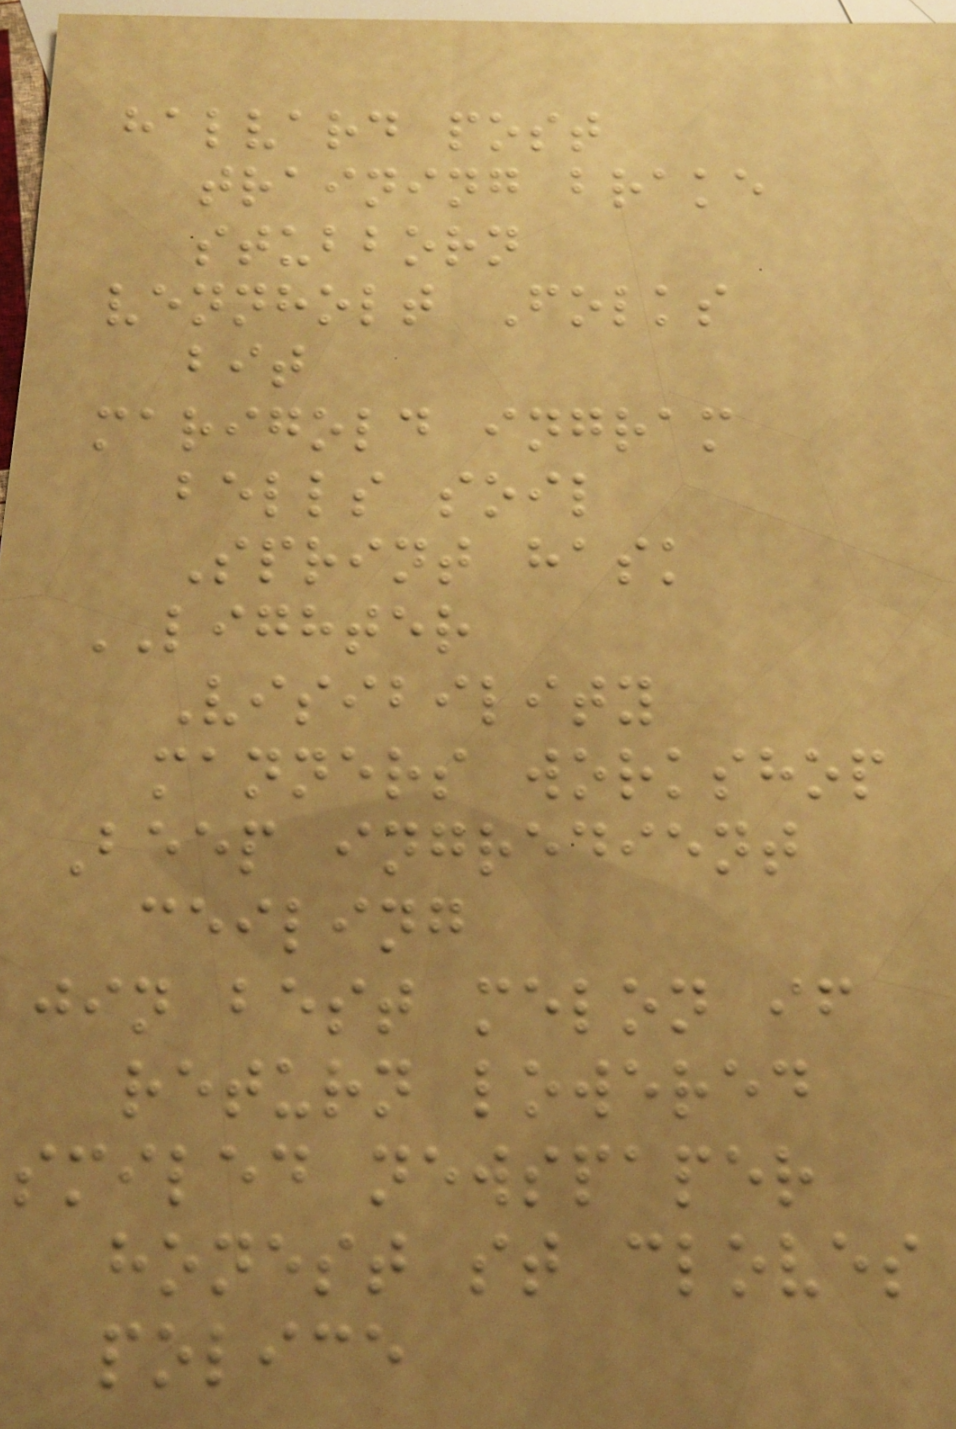halvard post
training brake
stubborn
vennholt Folks
bit
marigold ingram
bells soil
Sprint hask
LIGHTER
Visibility
manners workshop
Beep ingredient
ceiling
jin best melon if
return lowered
smiled newspaper
honest st cloves
police
